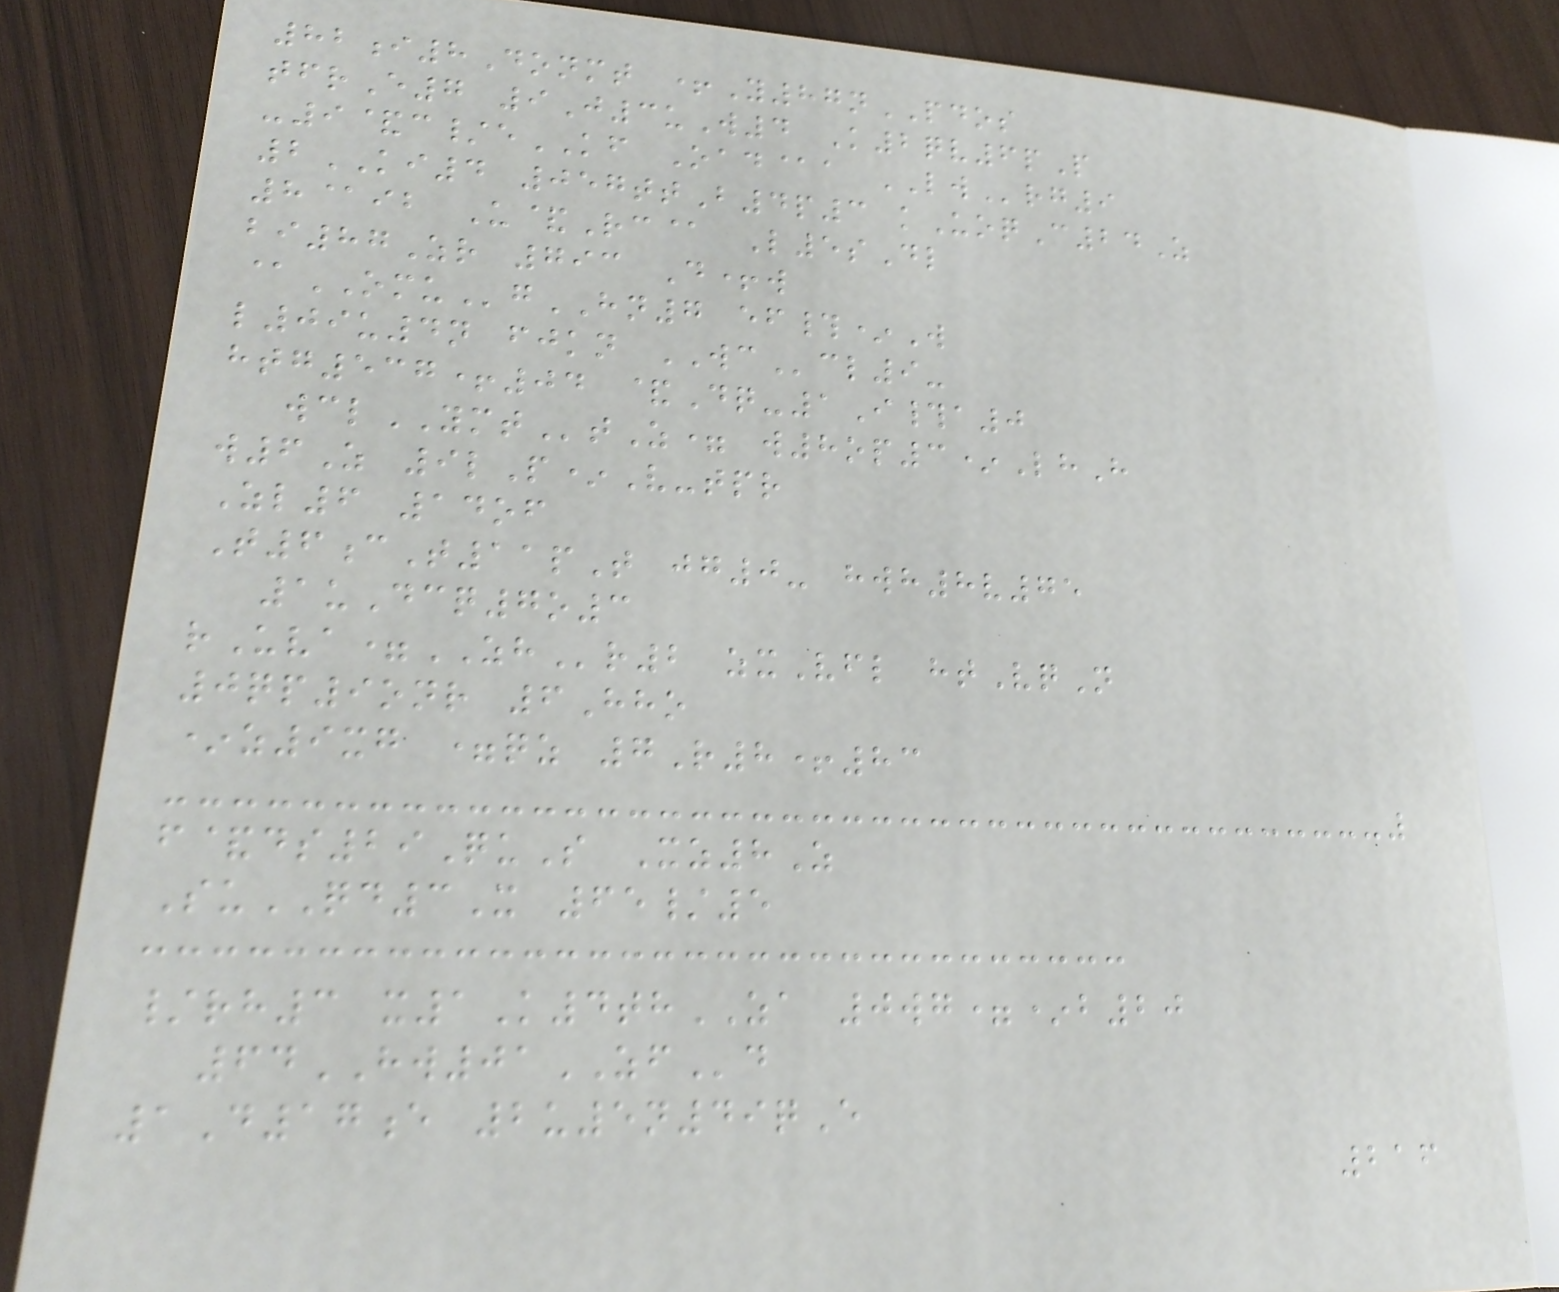82i8Donmt +Y87nPDOS
tfrE7 9J3uW4 K2qv6pP
-9&c/eKF Oad@a LWrg9
2KI4 057ttB4p3 kUoqC24Z
8@ib U&Rc@ L5sDl
bi87Zr 793 D+w
@OMUgHN7 ef#*W
l09u4n fjkn WCcl9-
htg537+04 &Dq-1I#a0
wclYMTtZ= w8op3*LhH
w6Z 9lP*V-tpr
Zl6 14of
T6cT11pT jg0- hwh8v75
1uDcq7o3
rUva=ZHr2 zxVfl htVqN
0qp9onr 6Hho
*z9xg =qz 7R8+83
f&ds29QuS Xz8Z
SuQD3X 65/5
/rh3 x1K4thZA 0wg=*b20
64HW01ZFd
1D17e 2u5n49qE
216
